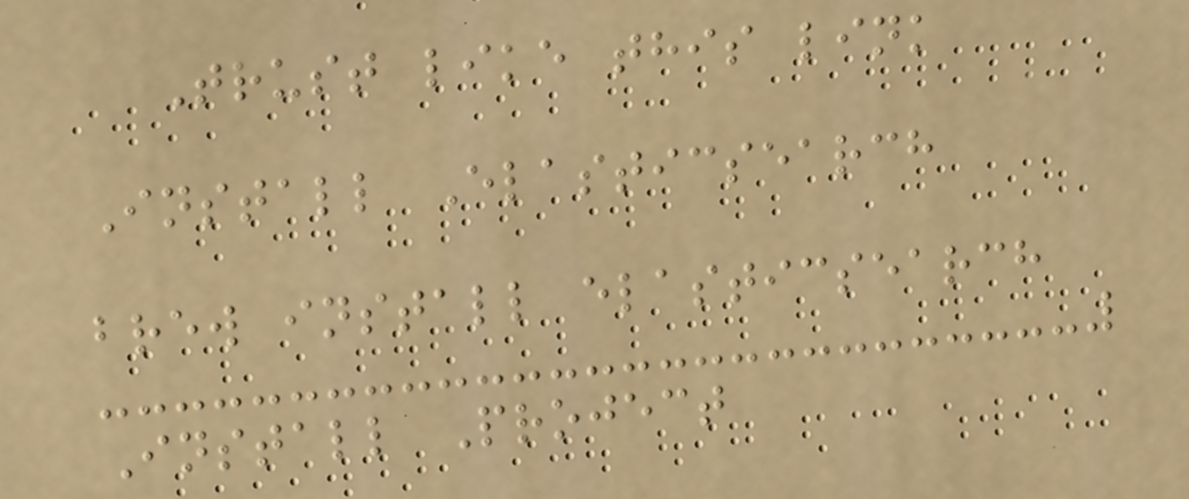Trust like this link
Install Elasticsearch
brew install elasticsearch
Install Project
